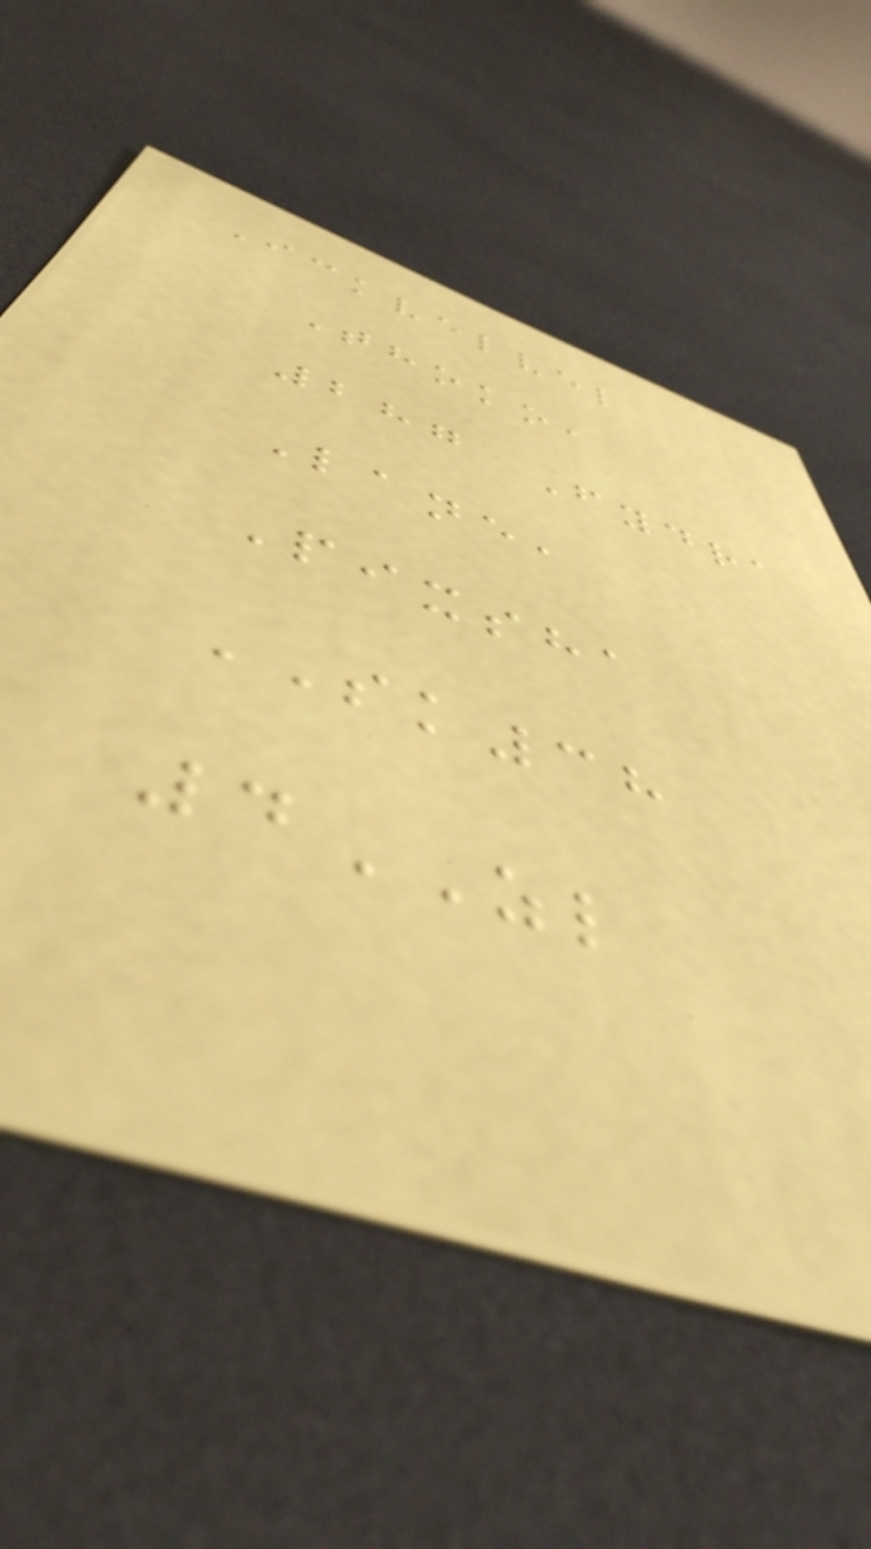Ickvelvel
Thoko,
287 Fydra
Lane,
Pixsha
SK38
4ZL
